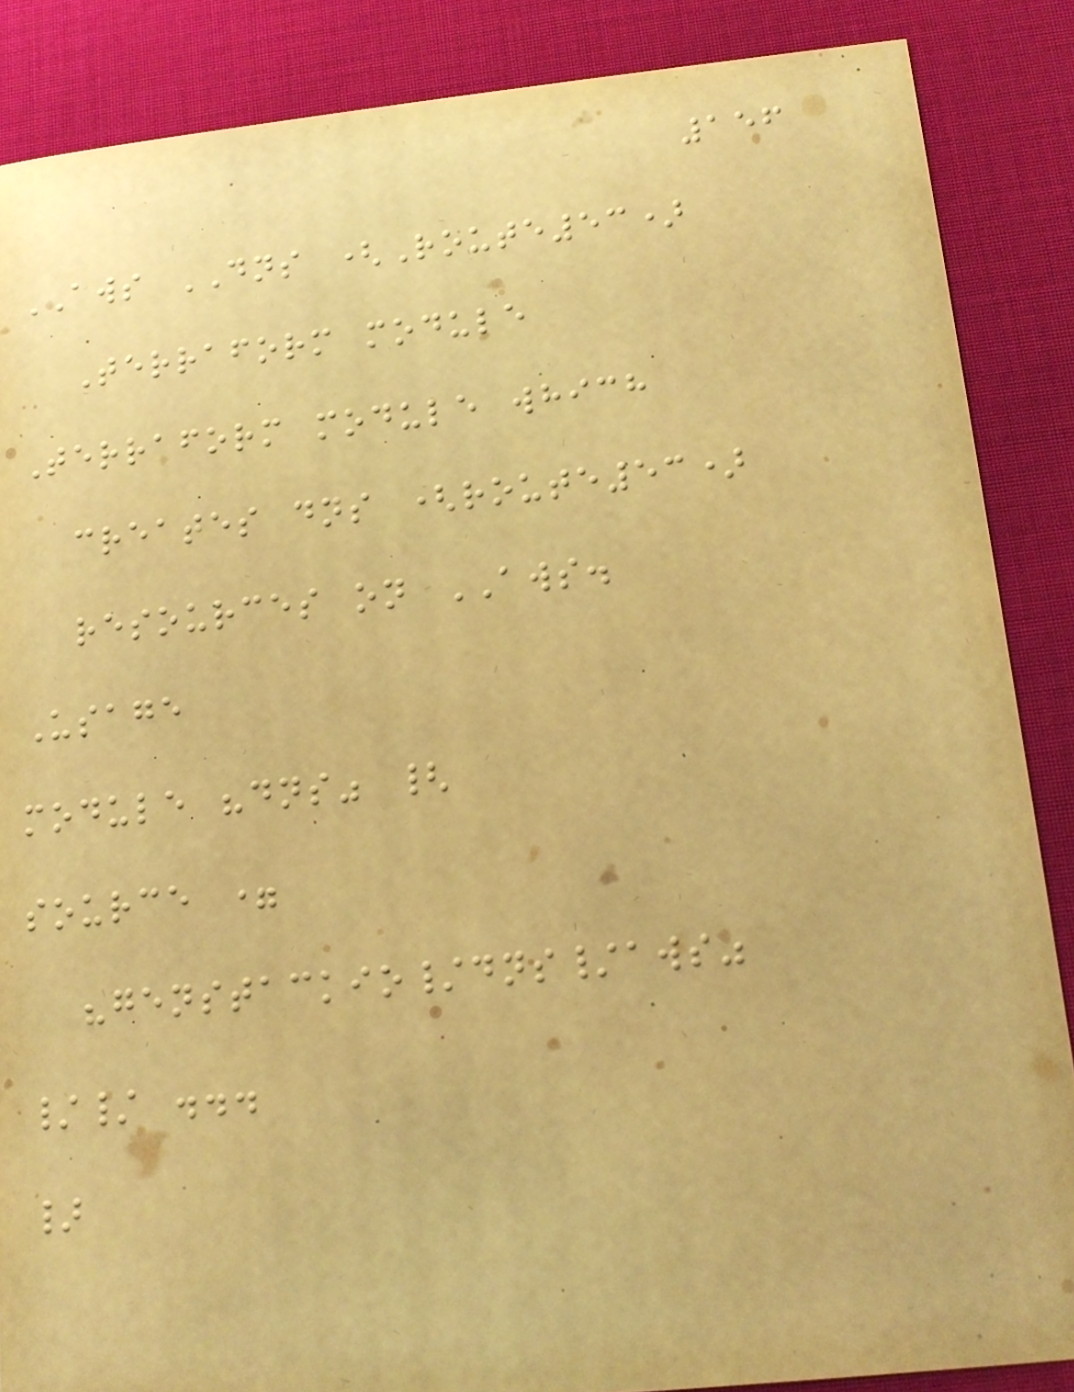156
AWS DNS (Route53)
Terraform module
Terraform module which
creates dns (route53)
resources on AWS.
Usage
module "dns" {
source =
"genstackio/dns/aws"
// ...
}
